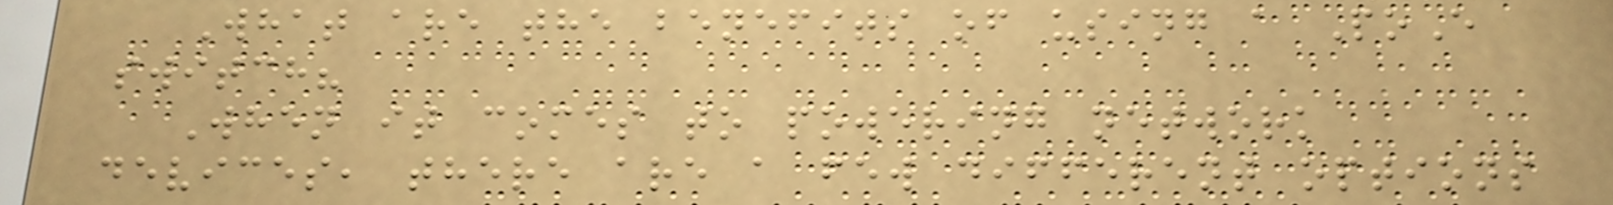What are the benefits of using a PoE
switch?
When it comes to powering network
devices, there are a few different options
